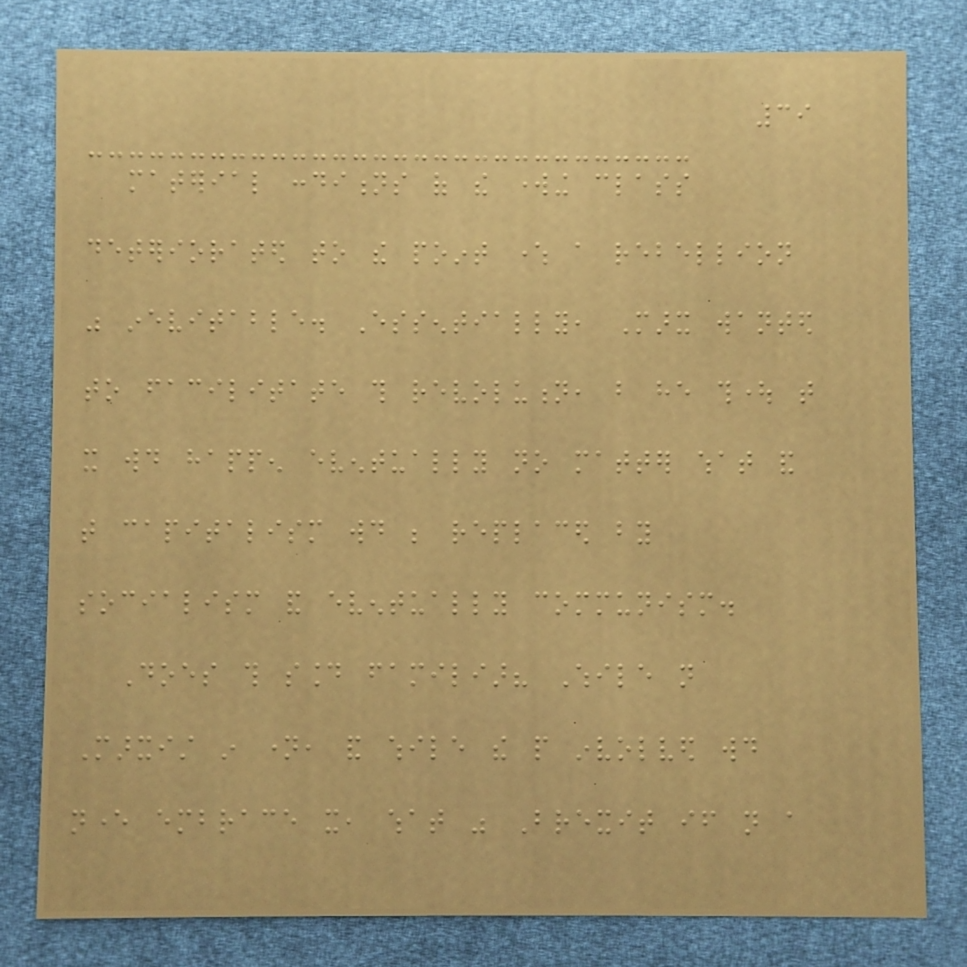39
material conditions of the working class
deteriorated to the point where a rebellion
was inevitable. Essentially, Marx wanted
to facilitate this revolution, but he thought that
it would happen eventually no matter what and
that capitalism would be replaced by
socialism and eventually communism.
Does this sound familiar? While not
Marxist in name, and while the people involved would
never embrace it, what was Brexit if not a
